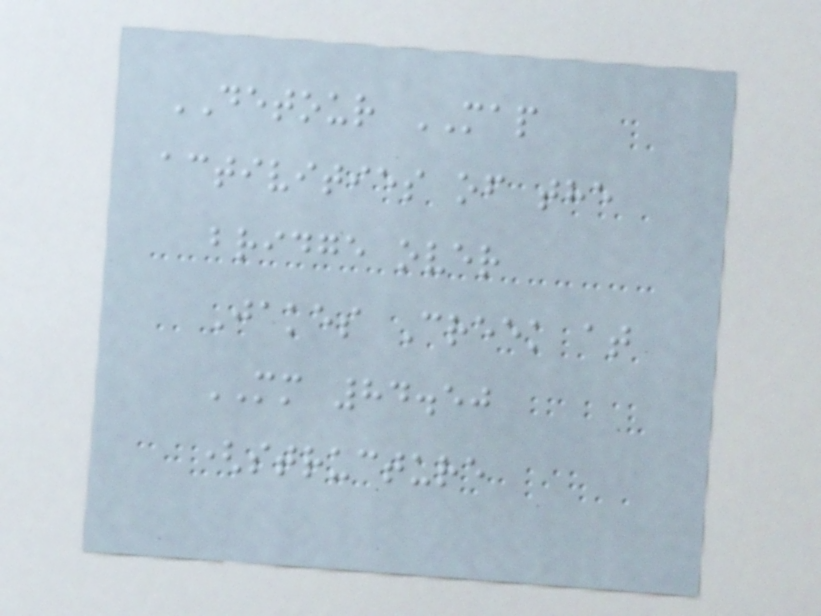DETOUR MAP
activities of the
bridge over
Jakes Creek at
MM 84.50
(structure
